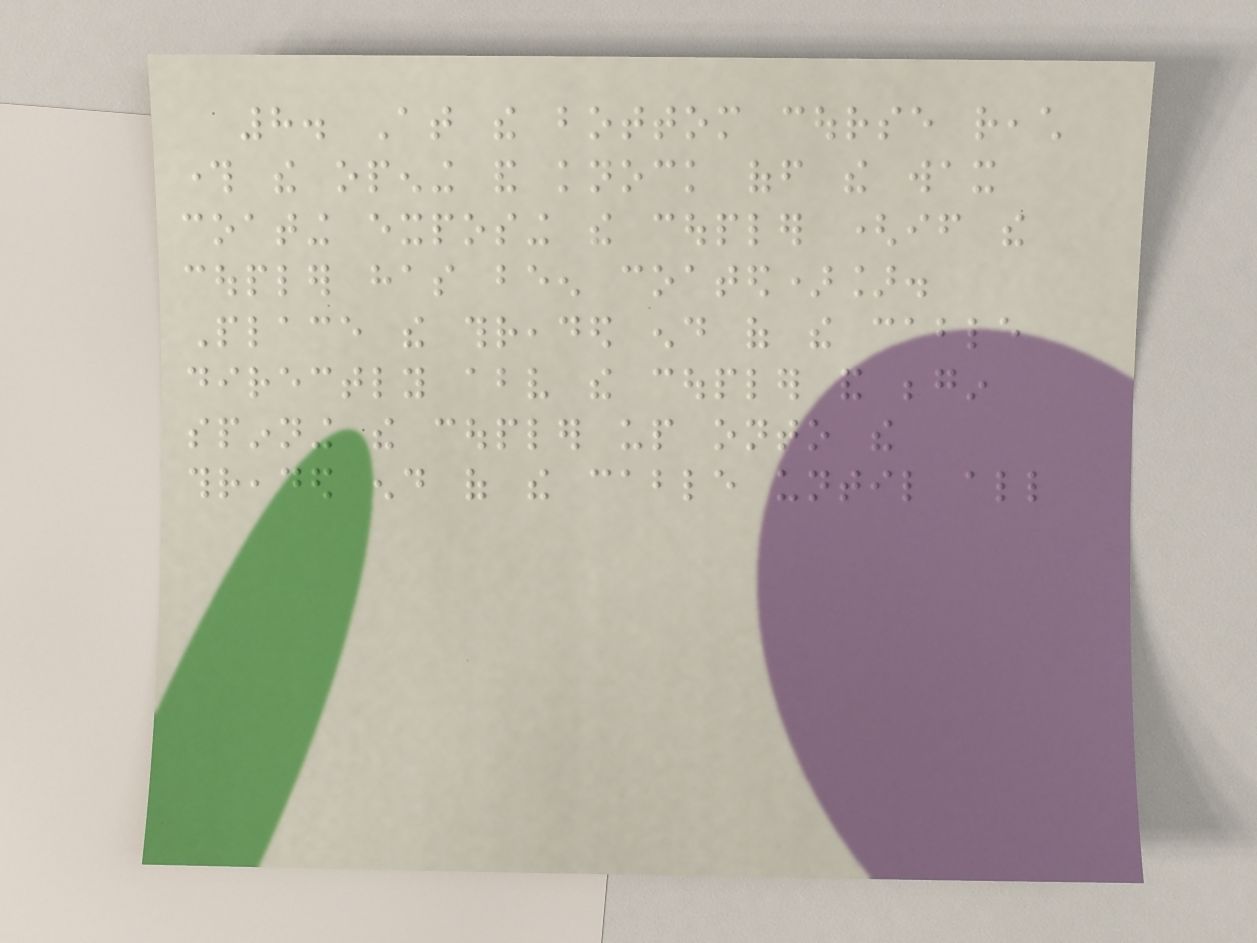8. At the bottom course reach
through the opening and knock off the wax
coating exposing the coupler (if the
coupler has been coated)].
Place the threaded end of the cable
directly above the coupler and begin
spinning the coupler up onto the
threaded end of the cable until all
